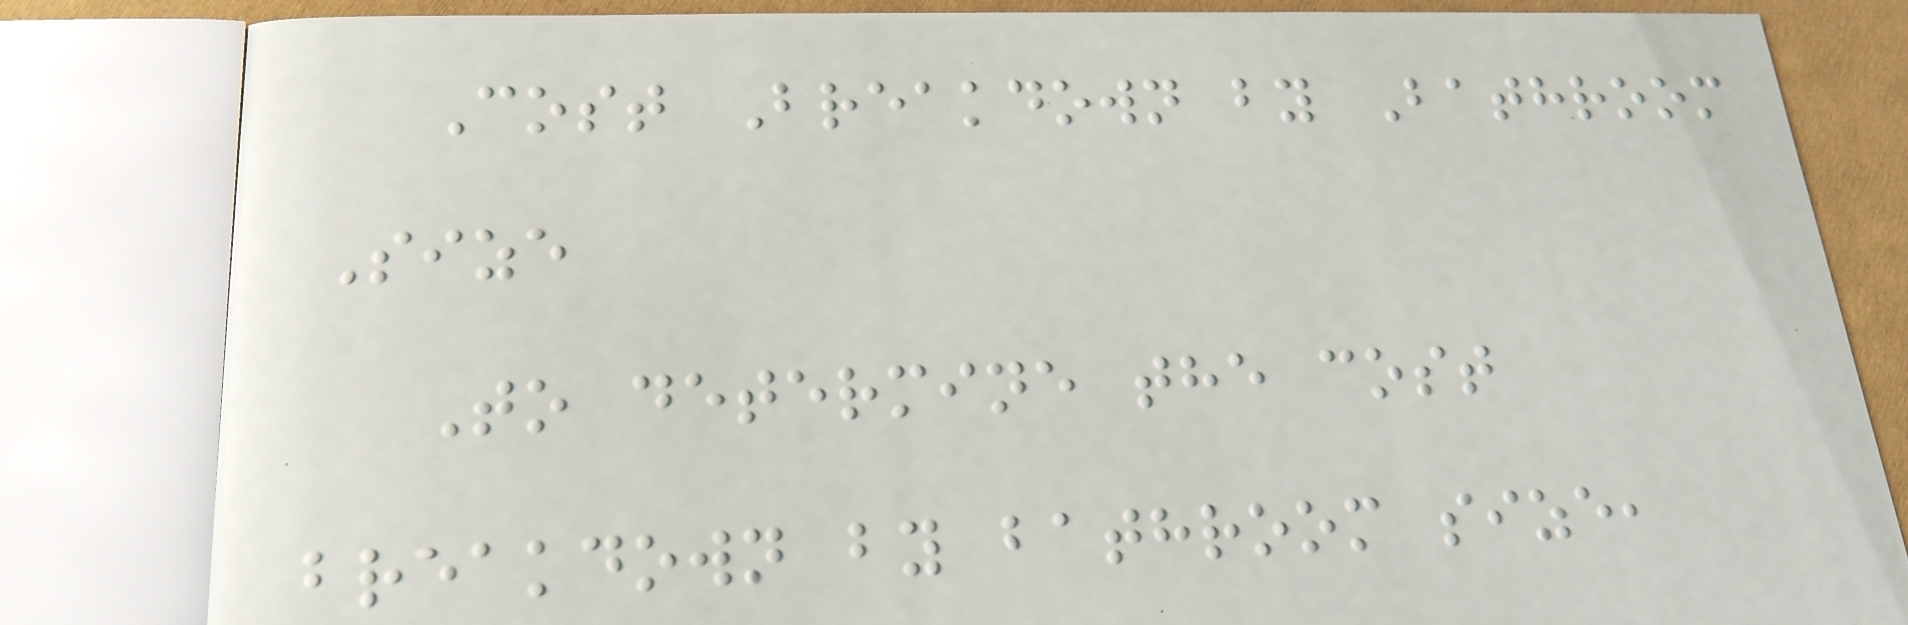Cost Breakdown by Bathroom
Size
To determine the cost
breakdown by bathroom size,
